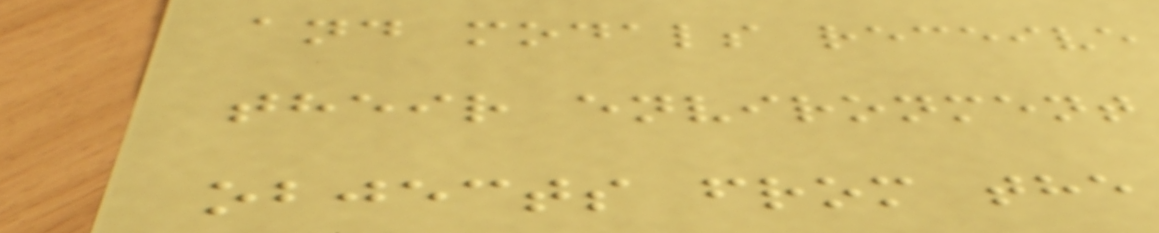and modals receive
their environment
objects from the
